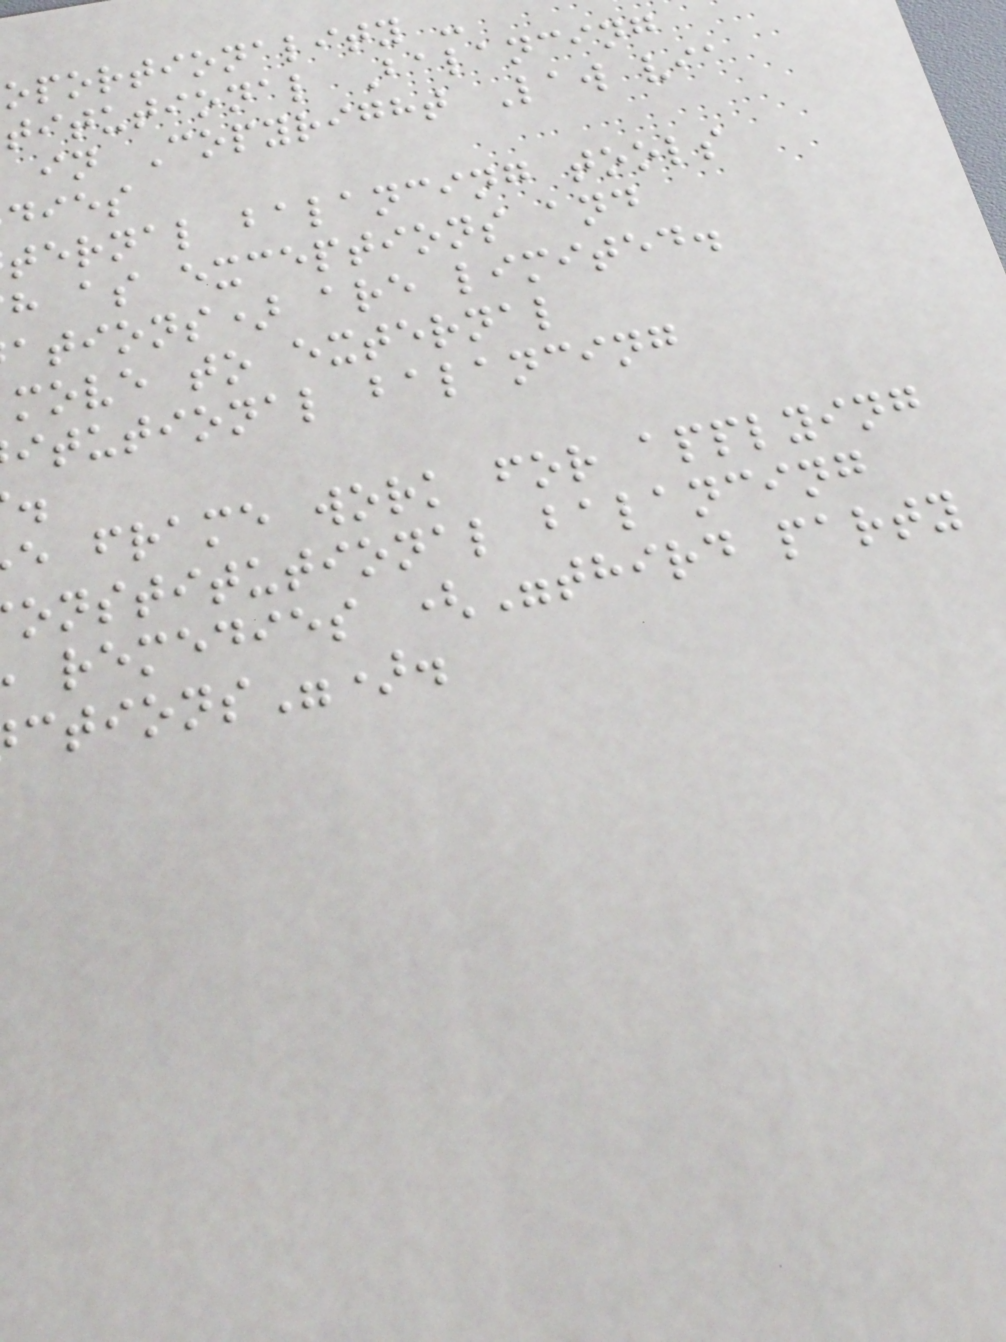oportionality -
titutional Balancing
in Copyright Law via
dies
ternal balancing tools
h as exceptions and
ations) are limited.
move to external
itutional balancing
e frame work for applying
onstitutional balancing
remedies ("third party
ctions").
